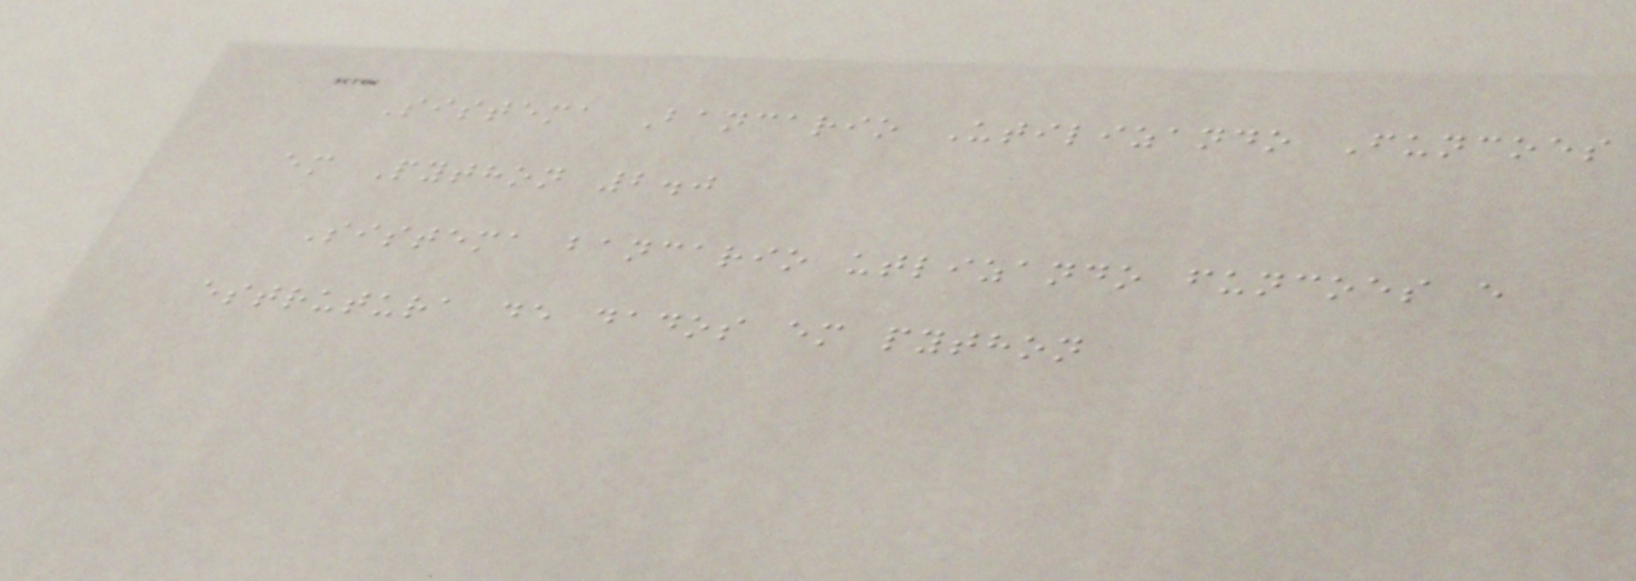Sistema Bancario Utilizando Funcoes
em Python 2.0
Sistema bancario utlizando funcoes e
estrutura de dados em python
